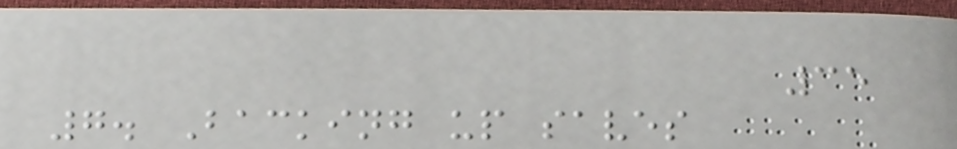35
7. Backing up saves
